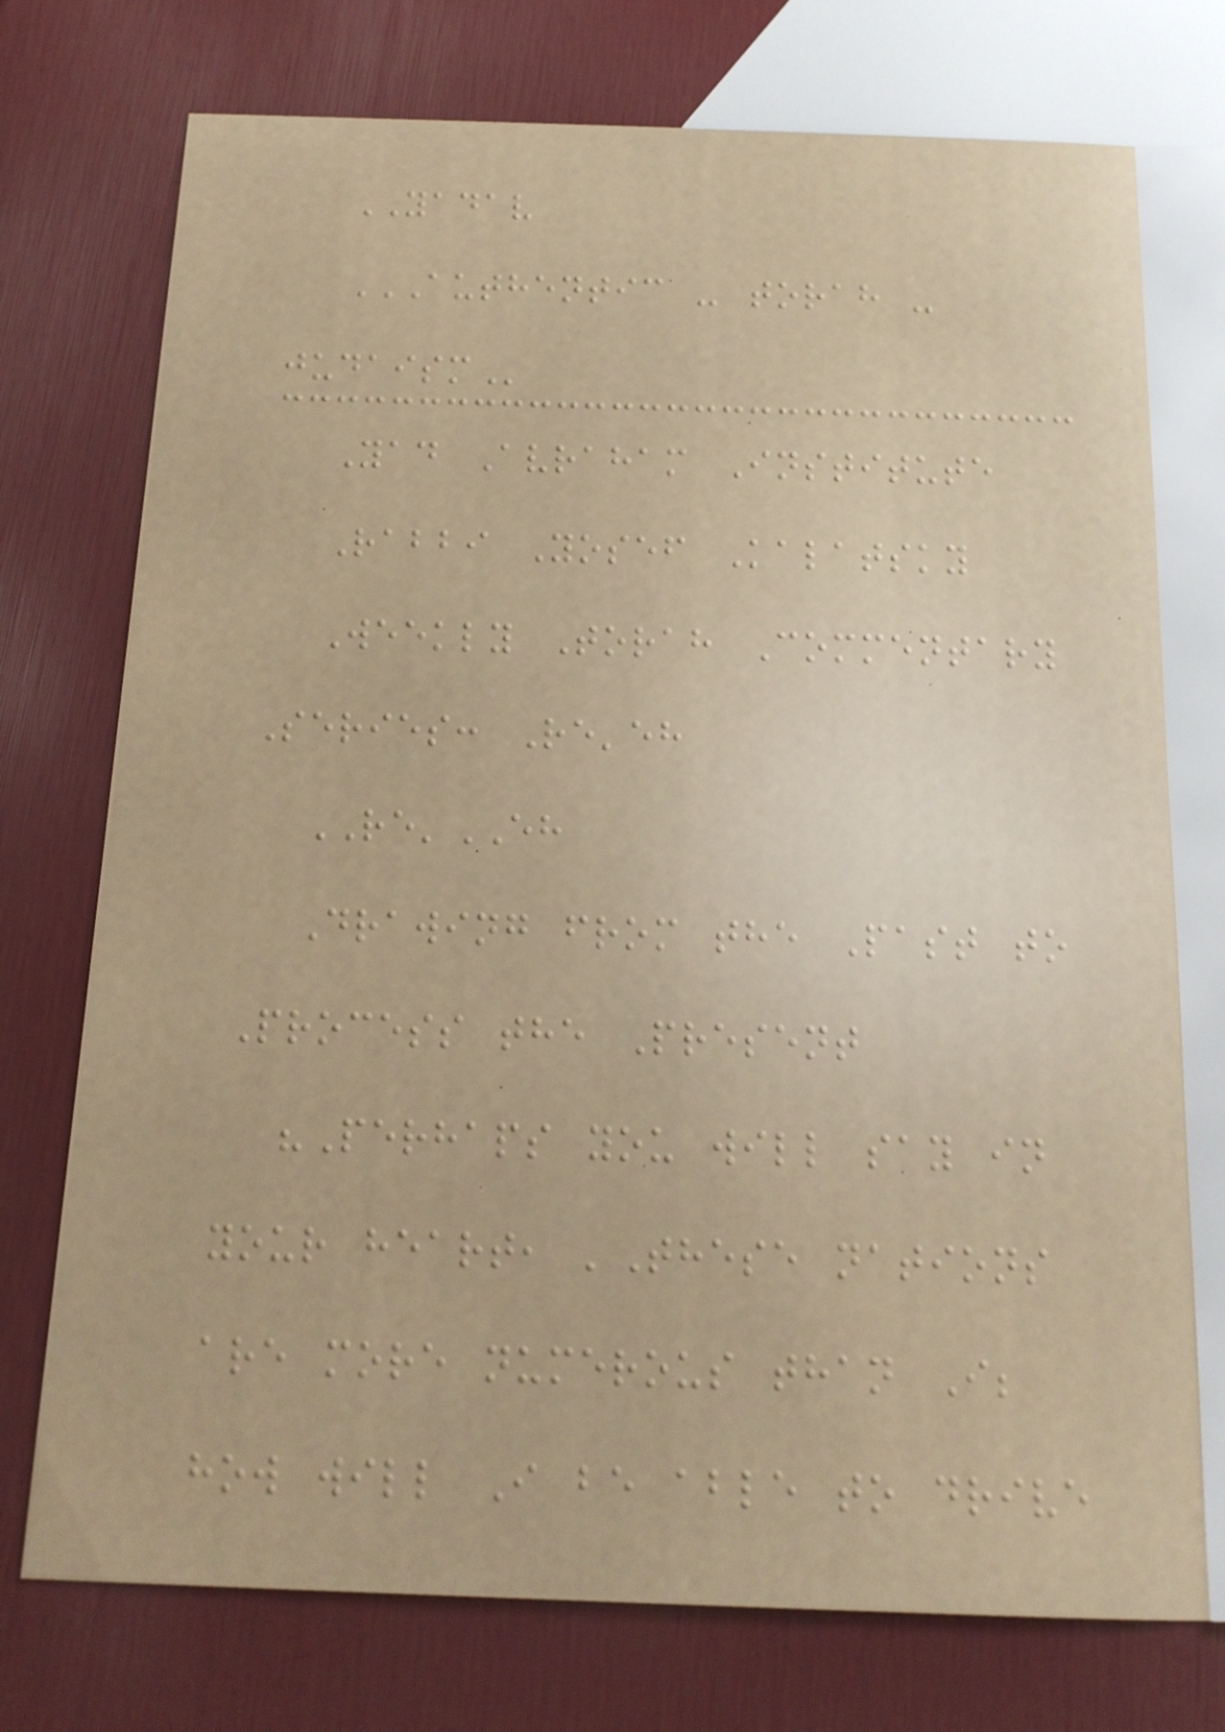YADAV
AUTHENTIC - TORAH -
JUDAISM
Yad Avraham Institute
Rabbi Yosef Kalatsky
Weekly Torah Commentary
Series: Re'eh
RE'EH
Drawing from the Past to
Process the Present
"Perhaps you will say in
your heart, 'These nations
are more numerous than I;
how will I be able to drive
